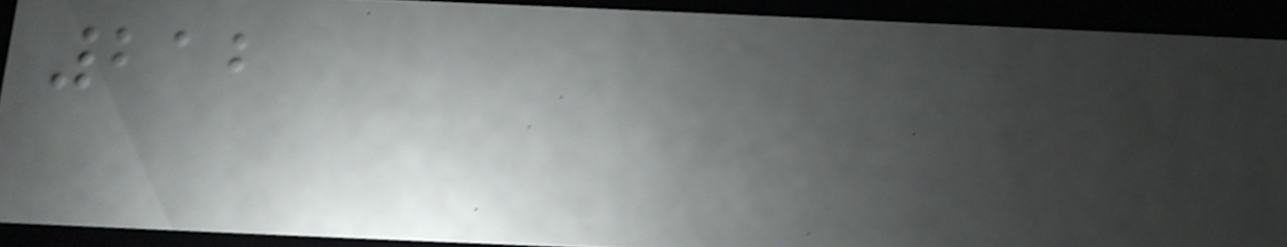212
